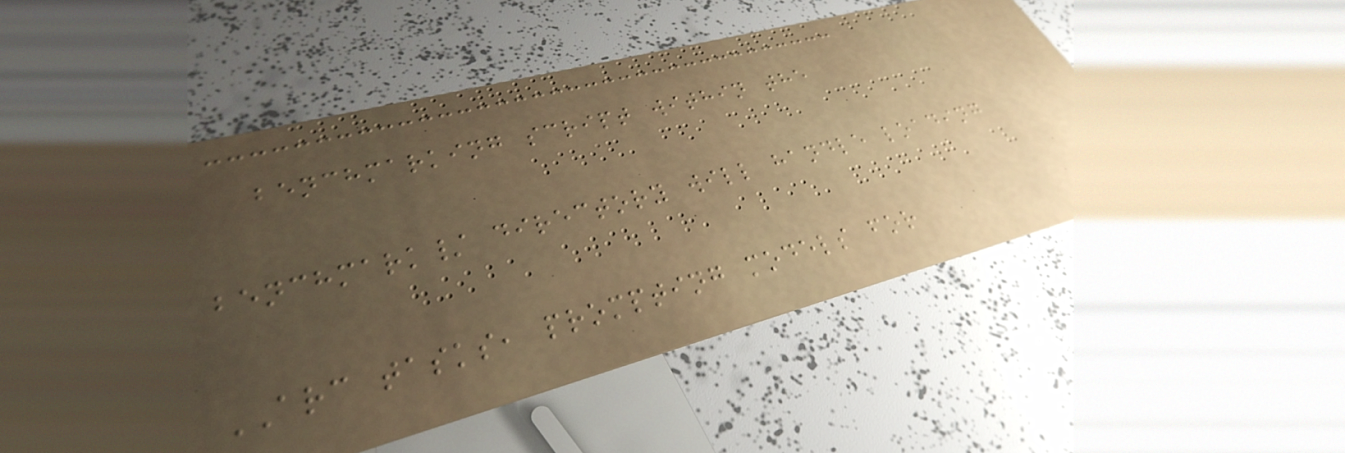benchmarking script within the
benchmark/ directory will handle loading
ARC tasks, prompting models for
